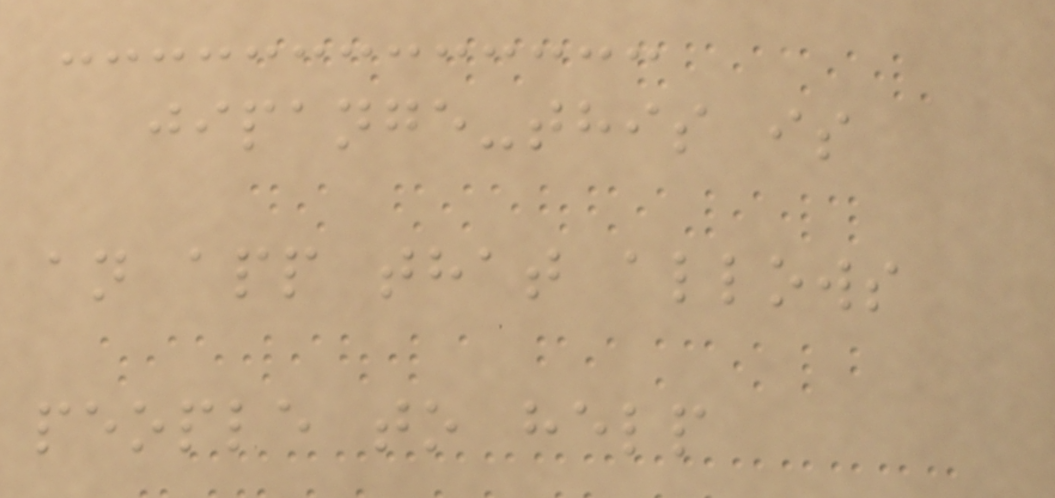jipange-this is
an app that allows
people to help
